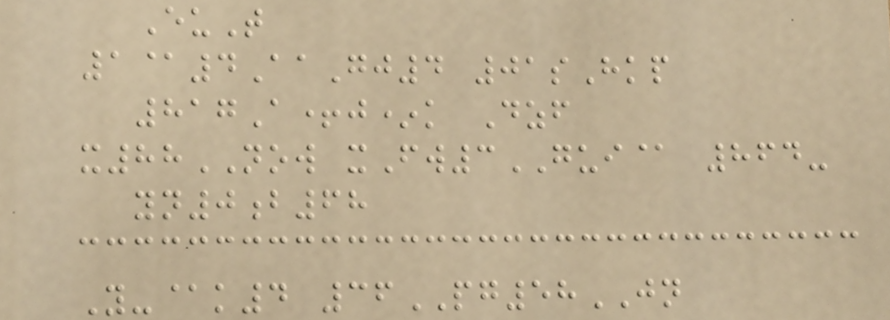EuT
1@4AaGj4 01sHkp
817A+j*k Dzf
x88NOW xFw3GUI@ 864-
yn0b68
Y-@k4 36PG58JN
